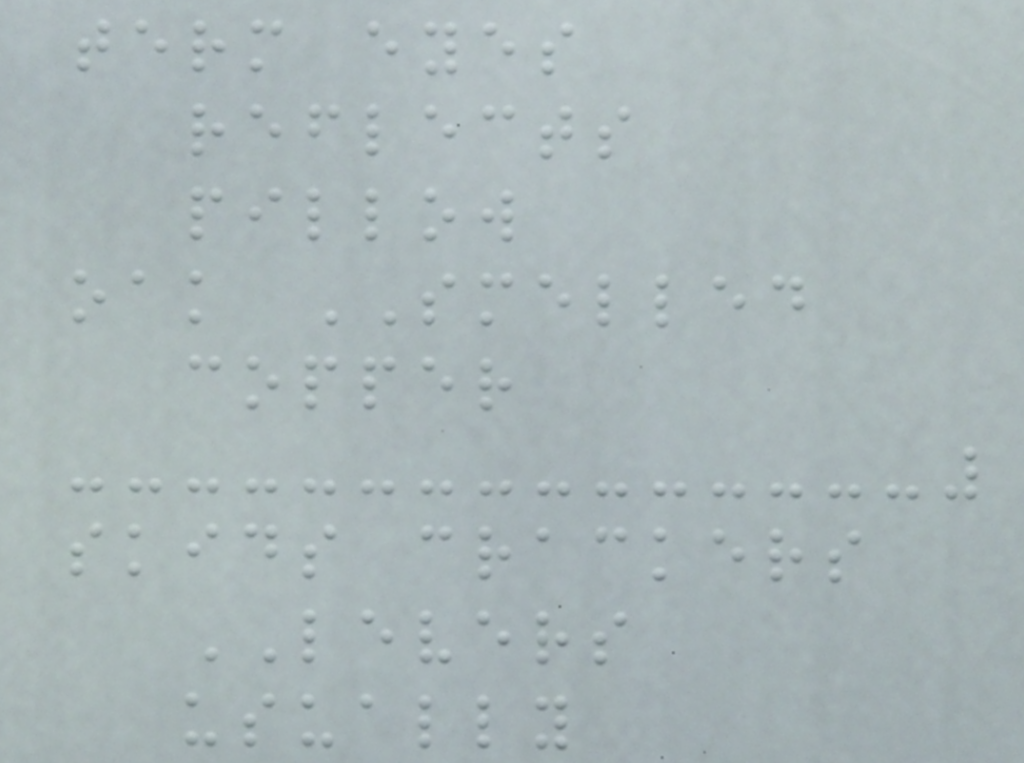term eyes
reflects
pillow
oak SMELLED
copper
skids crackers
LEVERS
usually
